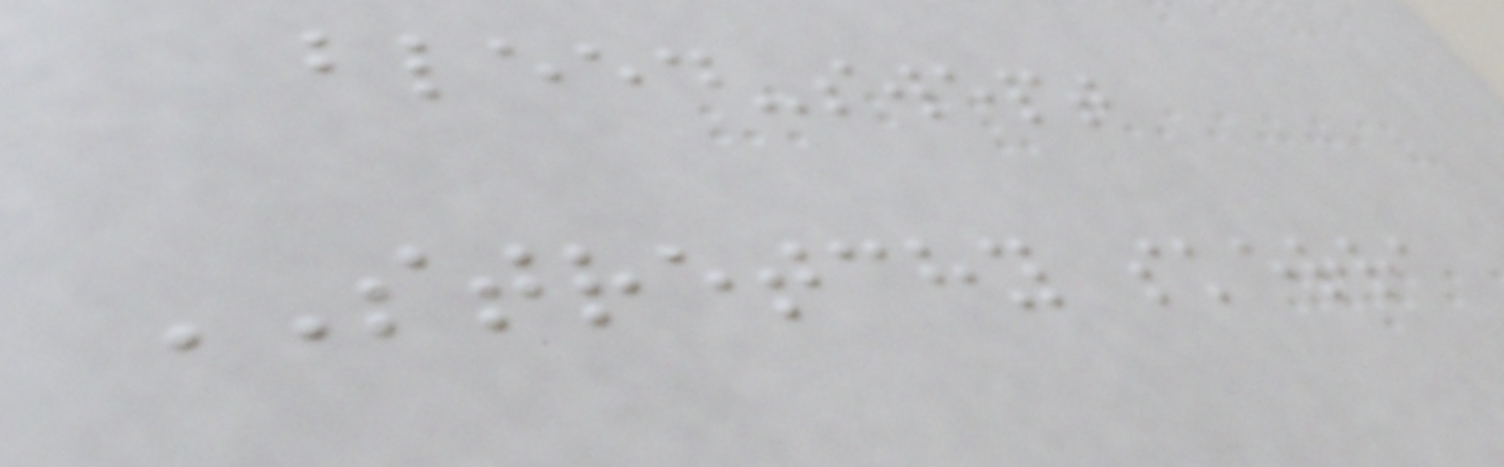bleed-swept
STRETCHY skerra
